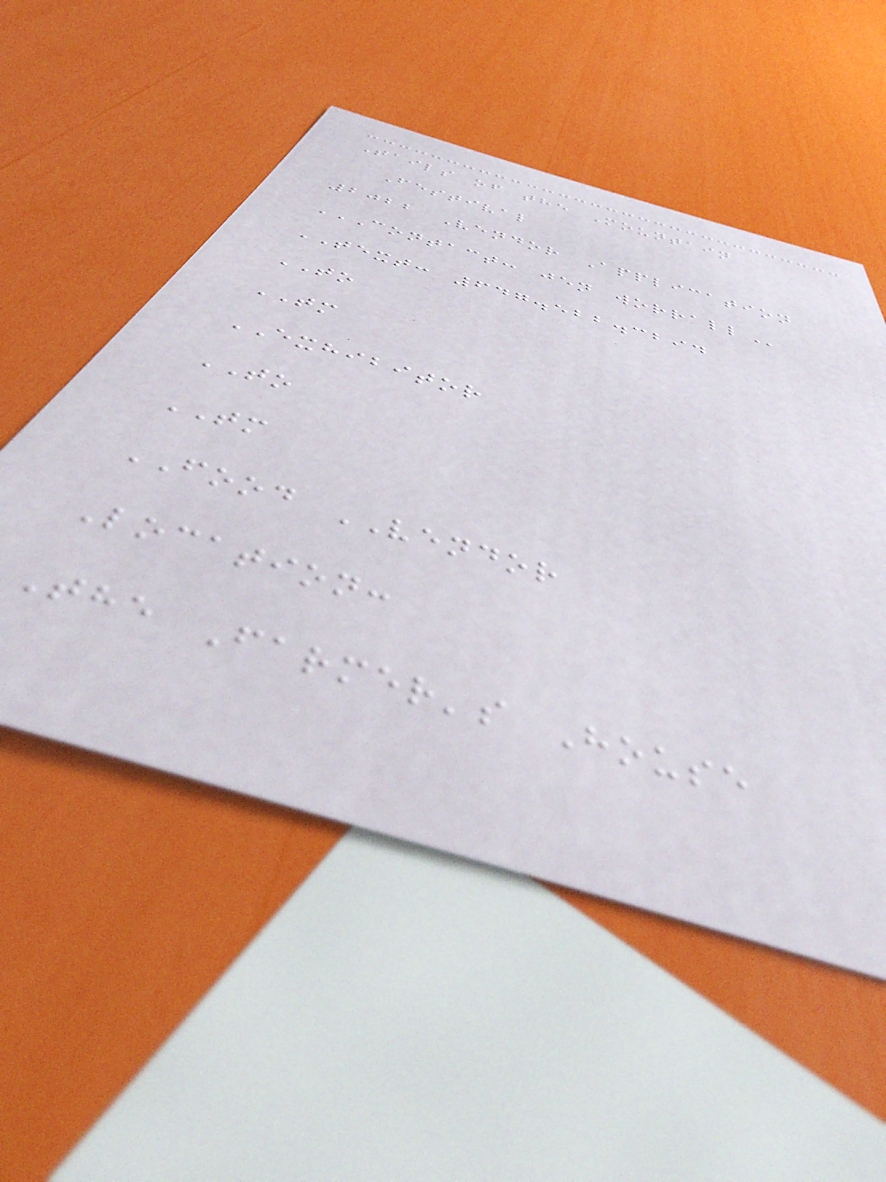Tails of the Mountain
Festival
2022 Vendor Application
CONTACT: JEN WORRALL
TEXT: 647.522.3294
TO
TM
EXHIBITOR
TO
TM
FOOD VENDOR
Location:
The Farmer's House
